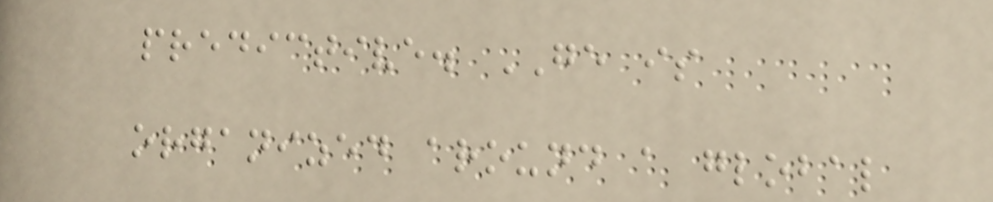predictive. GE is
organized around a global
